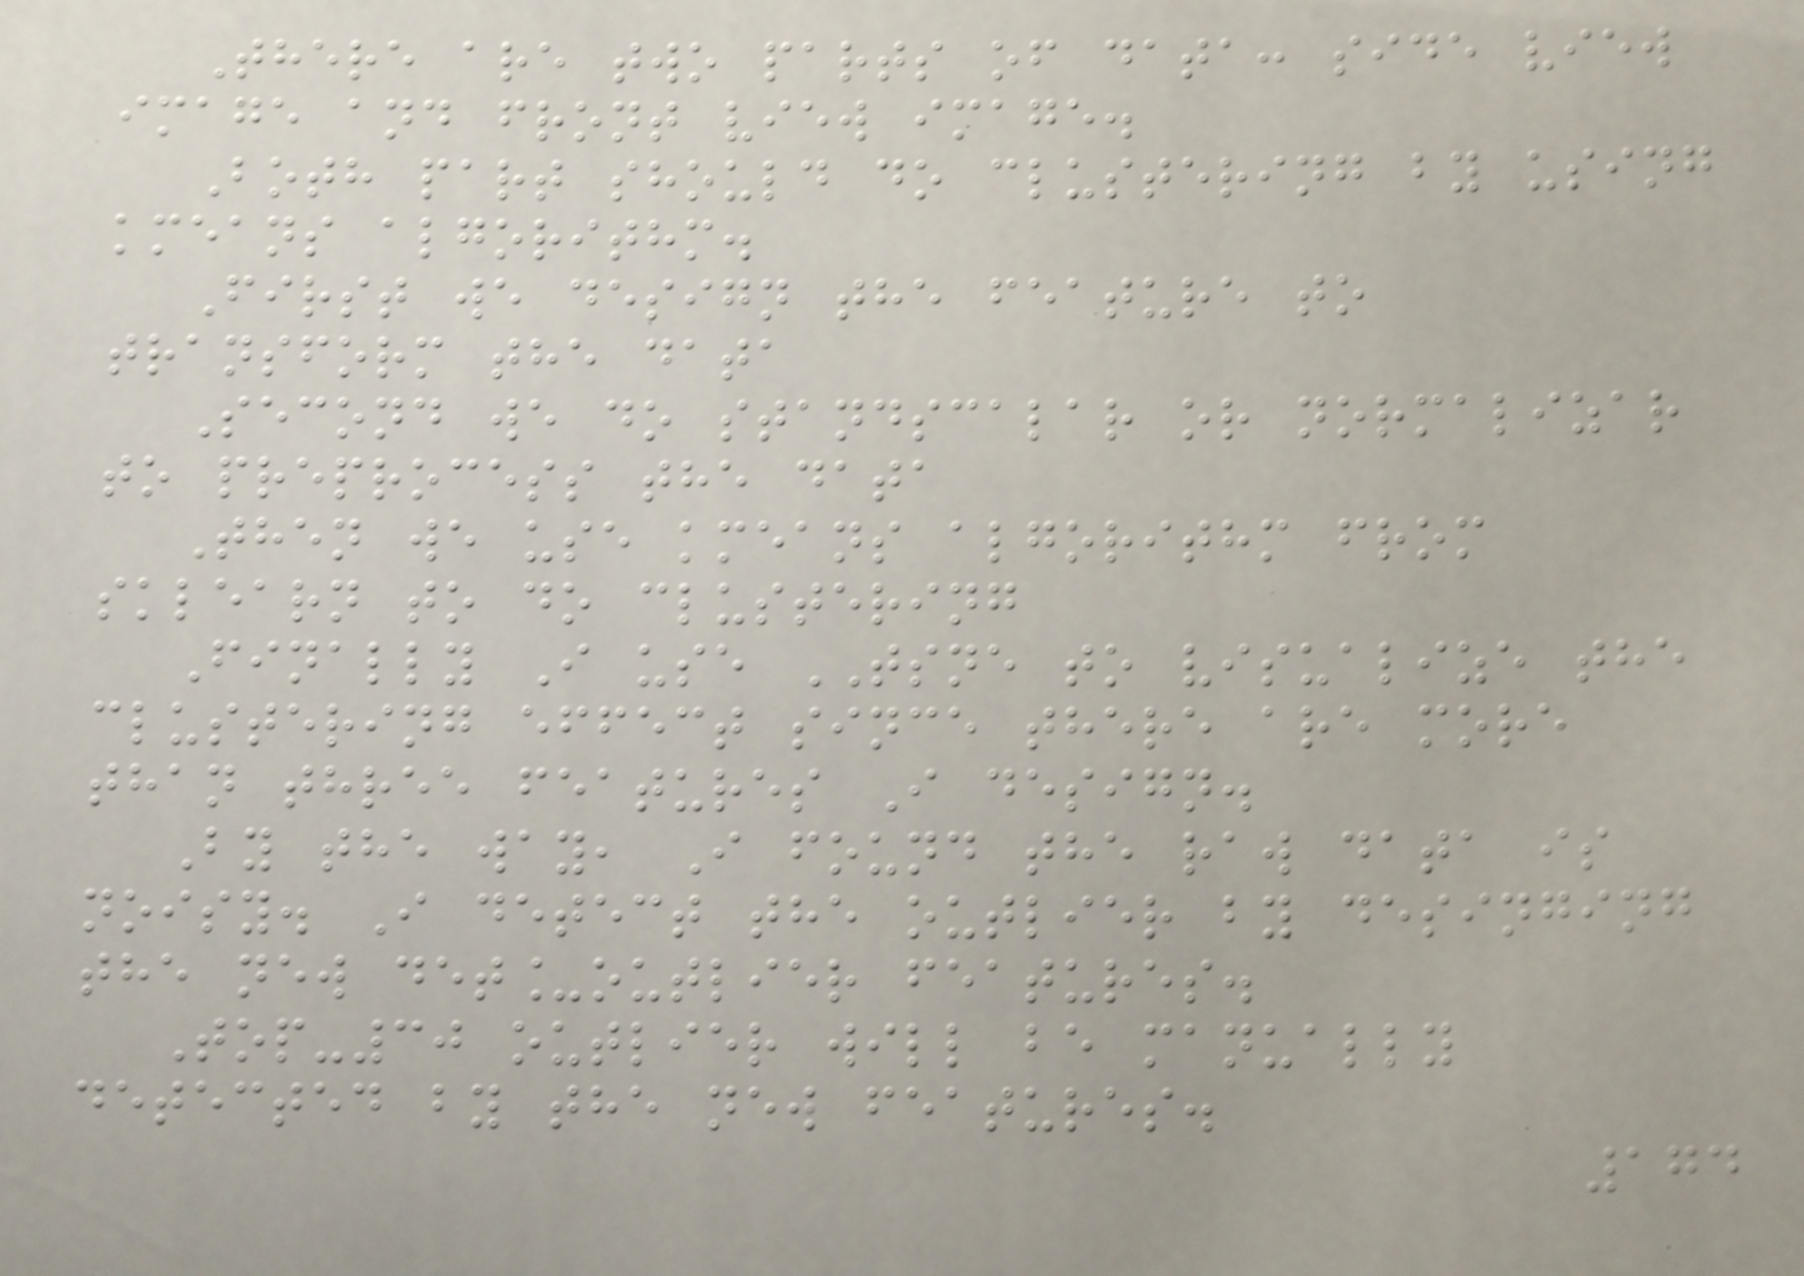There are two parts of data: side view
image and front view image.
Both part should do clustering by using
kmeans algorithm.
First we design the feature to
transform the data
Second we do standscalar or normalizar
to preprocess the data
Then we use kmeans algorithm from
sklearn to do clustering
Finally I use TSNE to visualize the
clustering effect since there are more
than three features I design.
By the way, I found the raw data is
noisy. I detect the outlier by desinging
the new det_outlier features.
Top-30 outlier will be manually
detected by the new features.
174
